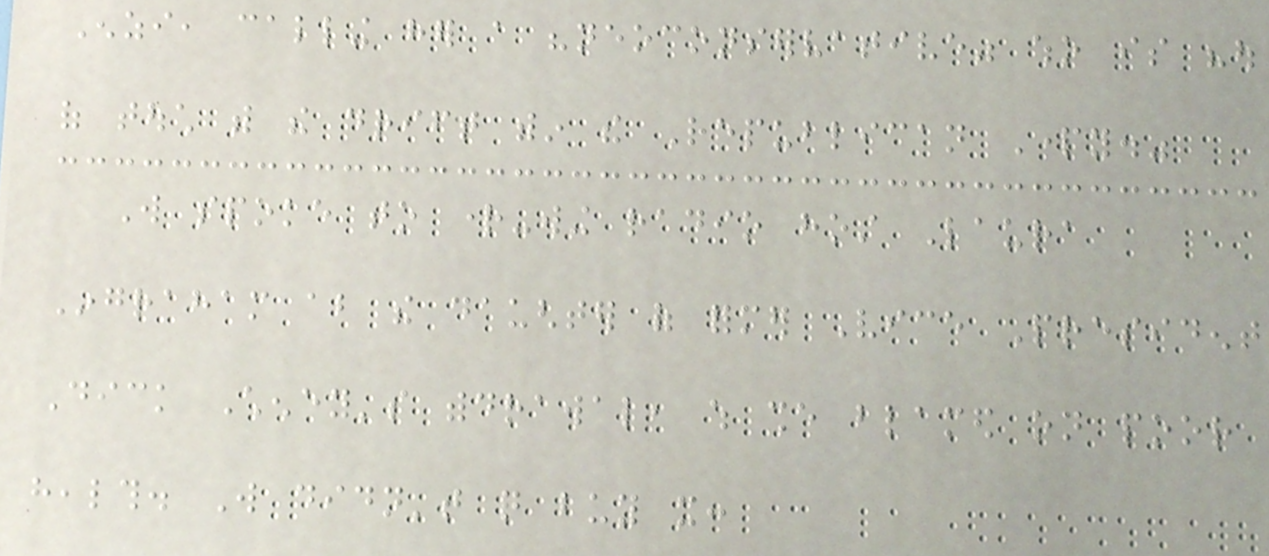Enzi, calling her a "neoconservative" who is "out
of touch with the drift within the Republican Party."
Will spoke to right-wing radio host Laura
Ingraham about the daughter of former Vice President
Dick Cheney's withdrawal, which she blamed on poor
health. Will didn't quite buy it:
